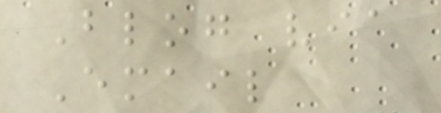Blog via
Email
